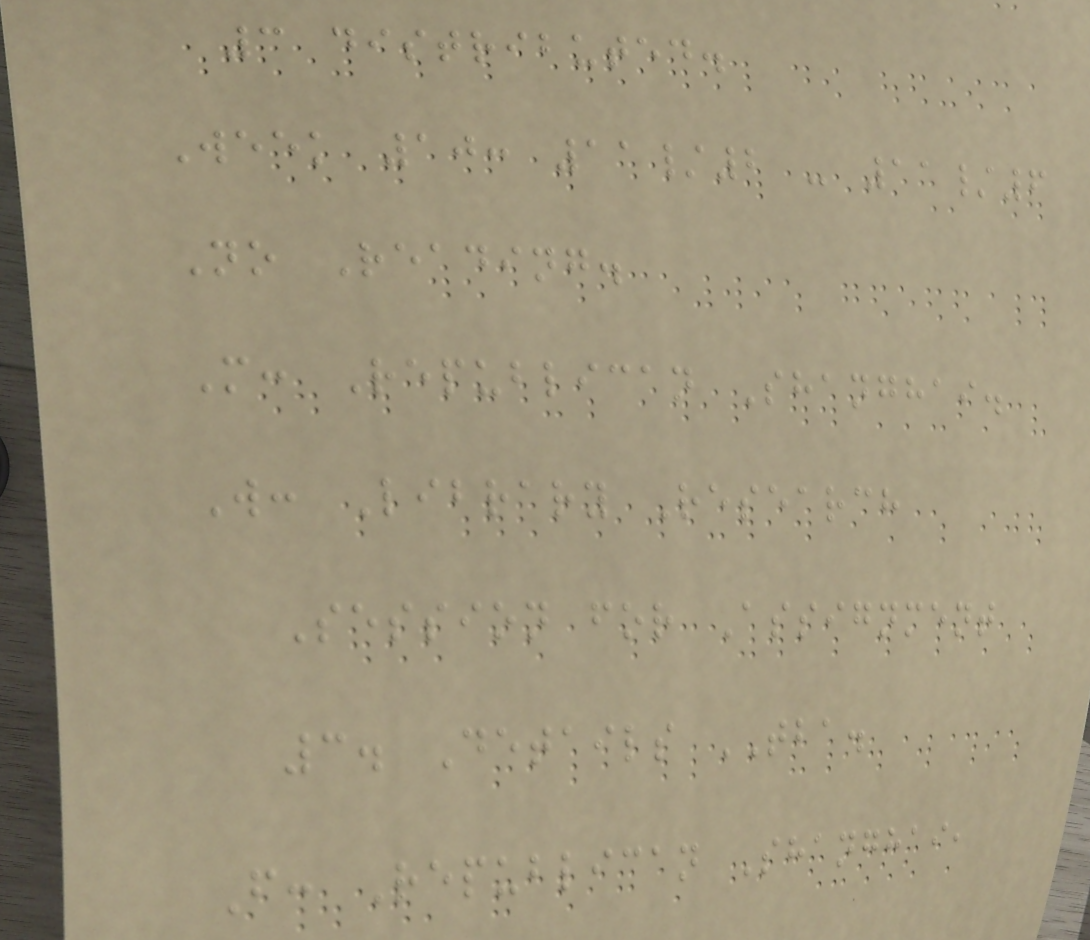3 distributed.
Week 10: 11/2 - 11/6
No Reading.
M: Republican Shanghai.
W: Library Research
Session for Assignment
3. Details TBA.
F: Republican Shanghai,
